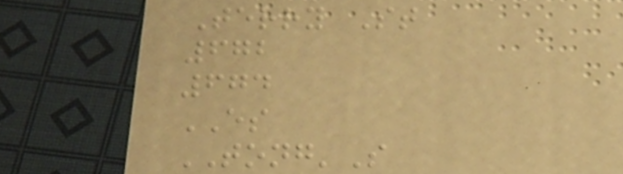Terry St
672
674
ES
TONG'S
